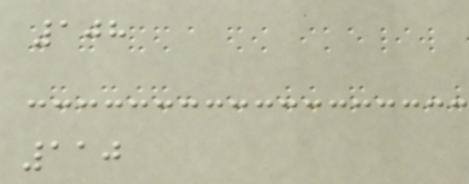108
110
